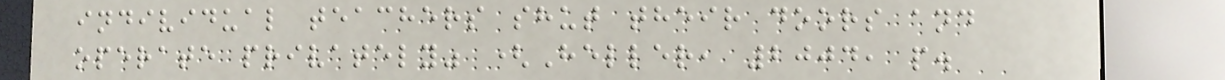individual teachers shut their doors and
operate privately" (Heller, 2004, p.
